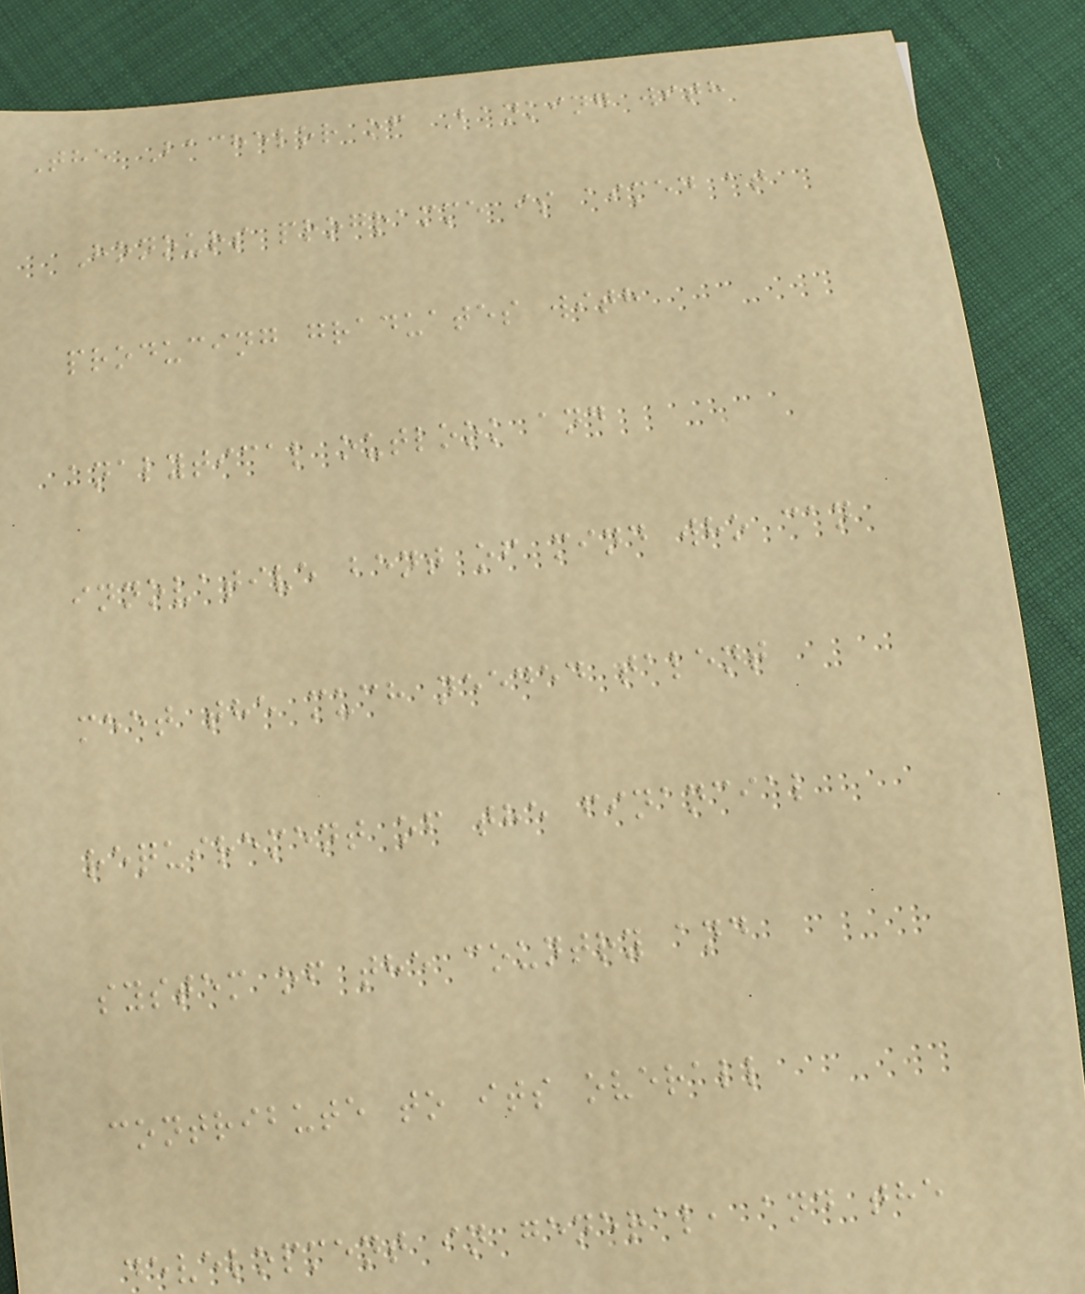The Bachelor of Banking with
Honours programme is aimed at
producing graduates with
analytical outlook and
innovative bent of mind who can
meet the much needed talent
requirement of the financial
system of the country and
contribute to its overall
development in general, and the
